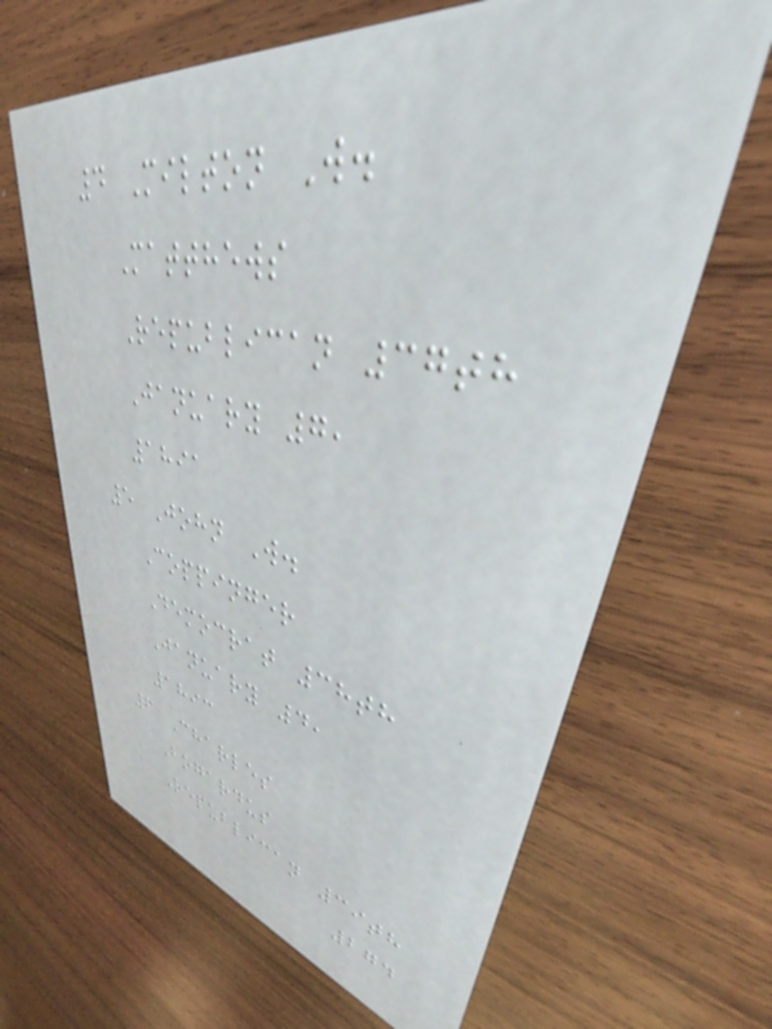4 Milton W.
Matthews
Republican 37th
January 7,
1891
5 John W.
Coppinger
Democrat 38th
January 4,
1893
6 Charles
Bogardus
Republican 39th
274
